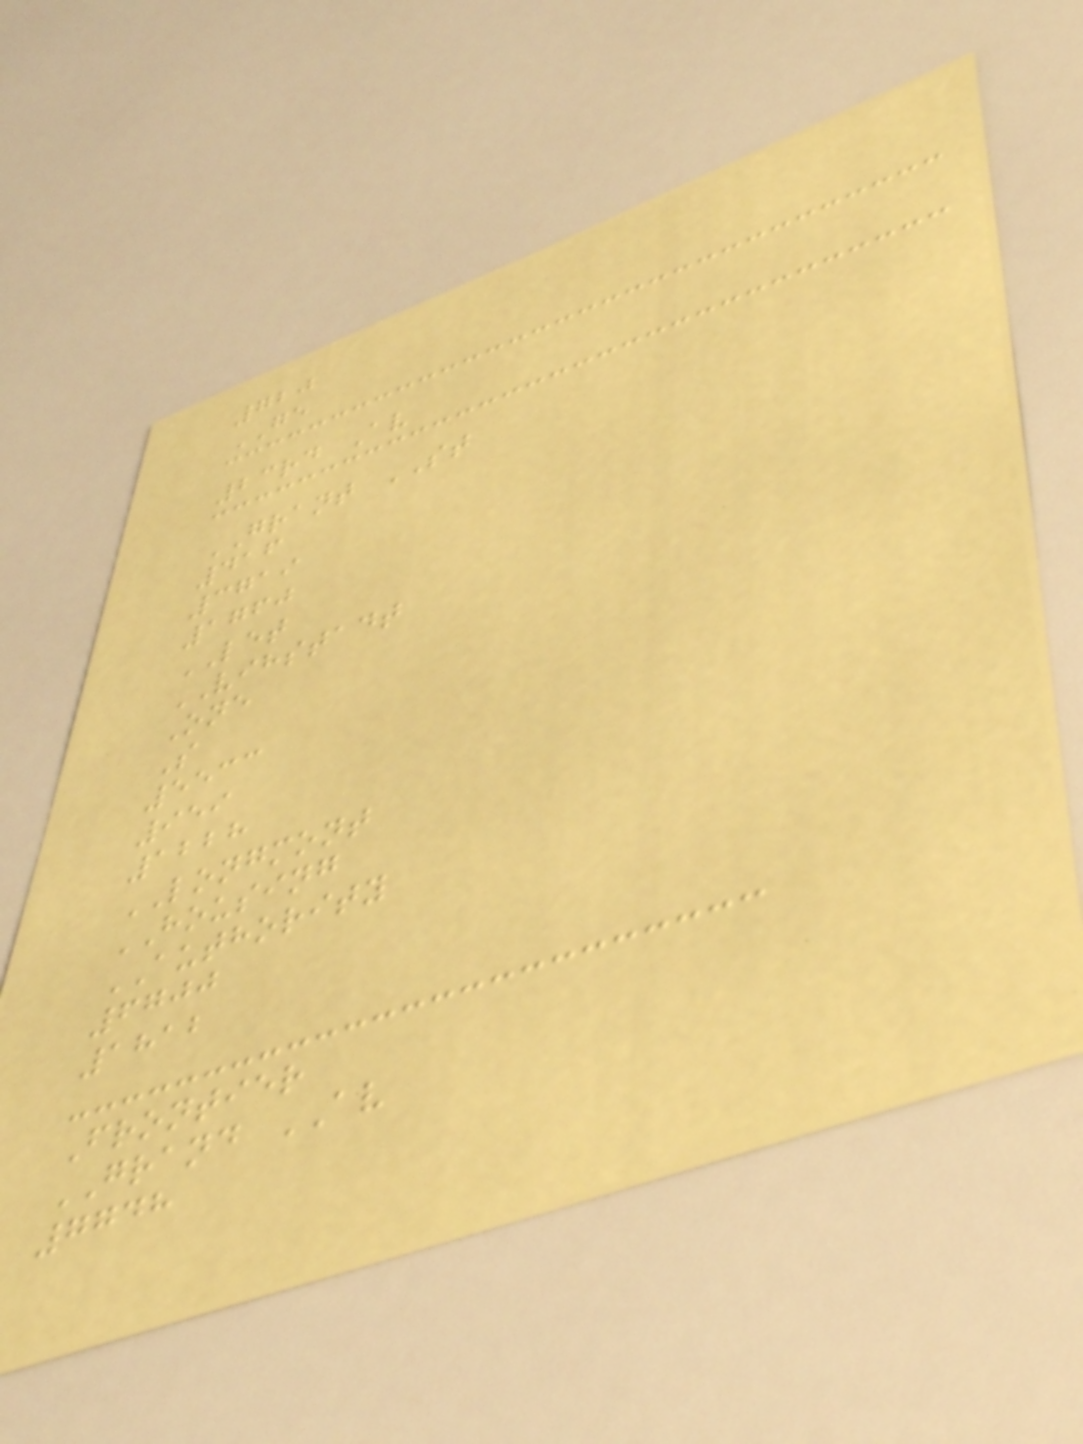720
GE
23rd Av
GRANT ST
416
3719
1760
LET
VIHSTADT
One
S
5533
959
1228
LONGMONT
HOUSING
AUTHORITY
6700
1812
Frontier
GRAND AV
7748
